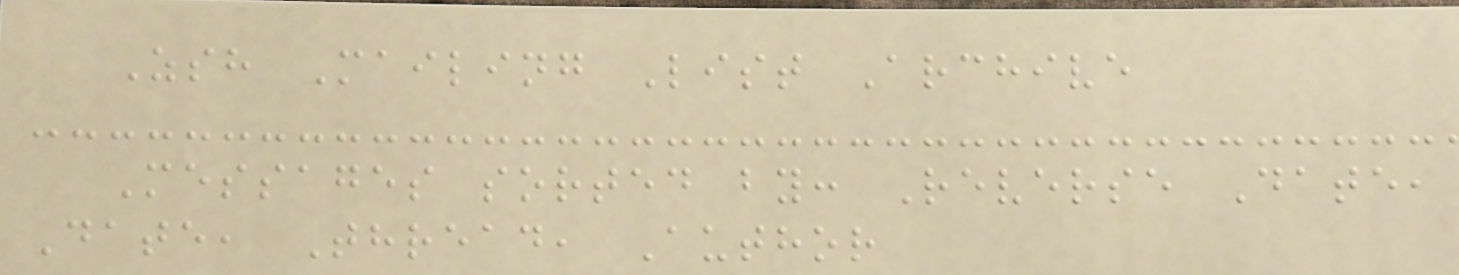Zsh Mailing List Archive
Messages sorted by: Reverse Date,
Date, Thread, Author
